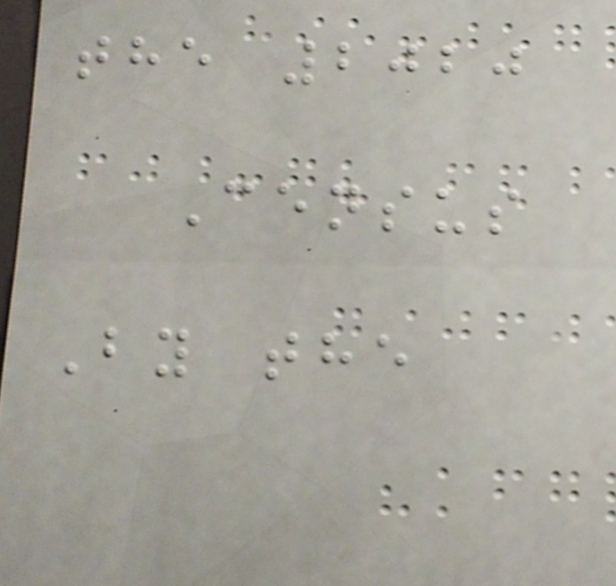the 2020
Census
By the
